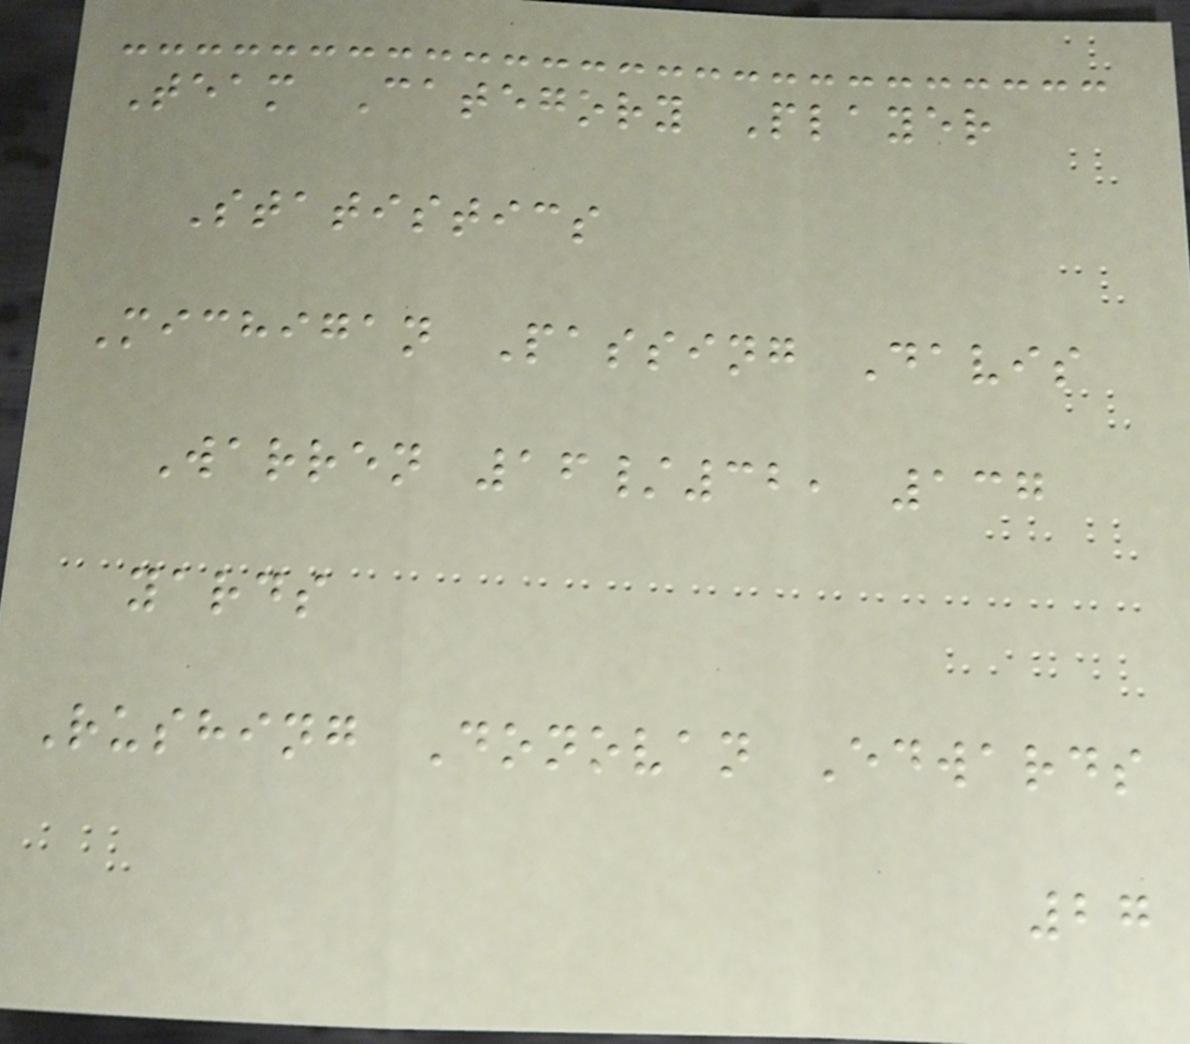Team Category Player
Statistics
Michigan Passing Davis
Warren 16/32, 137
yards
Rushing Donovan Edwards
27
